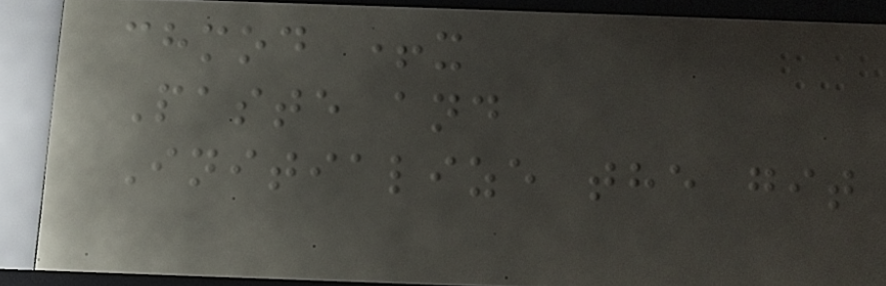chmod +x
Paste and
Initialize the git
